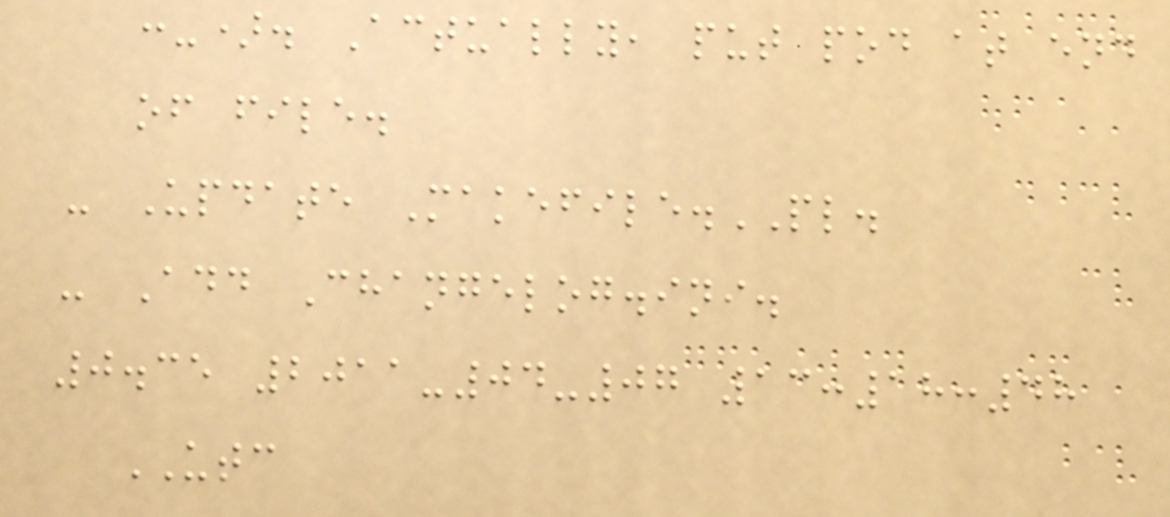:-). Actually, put pod at end
of file.
- Update Makefile.PL.
- Add Changelog.ini.
0.35 2011-04-07 13:18:48
UTC
